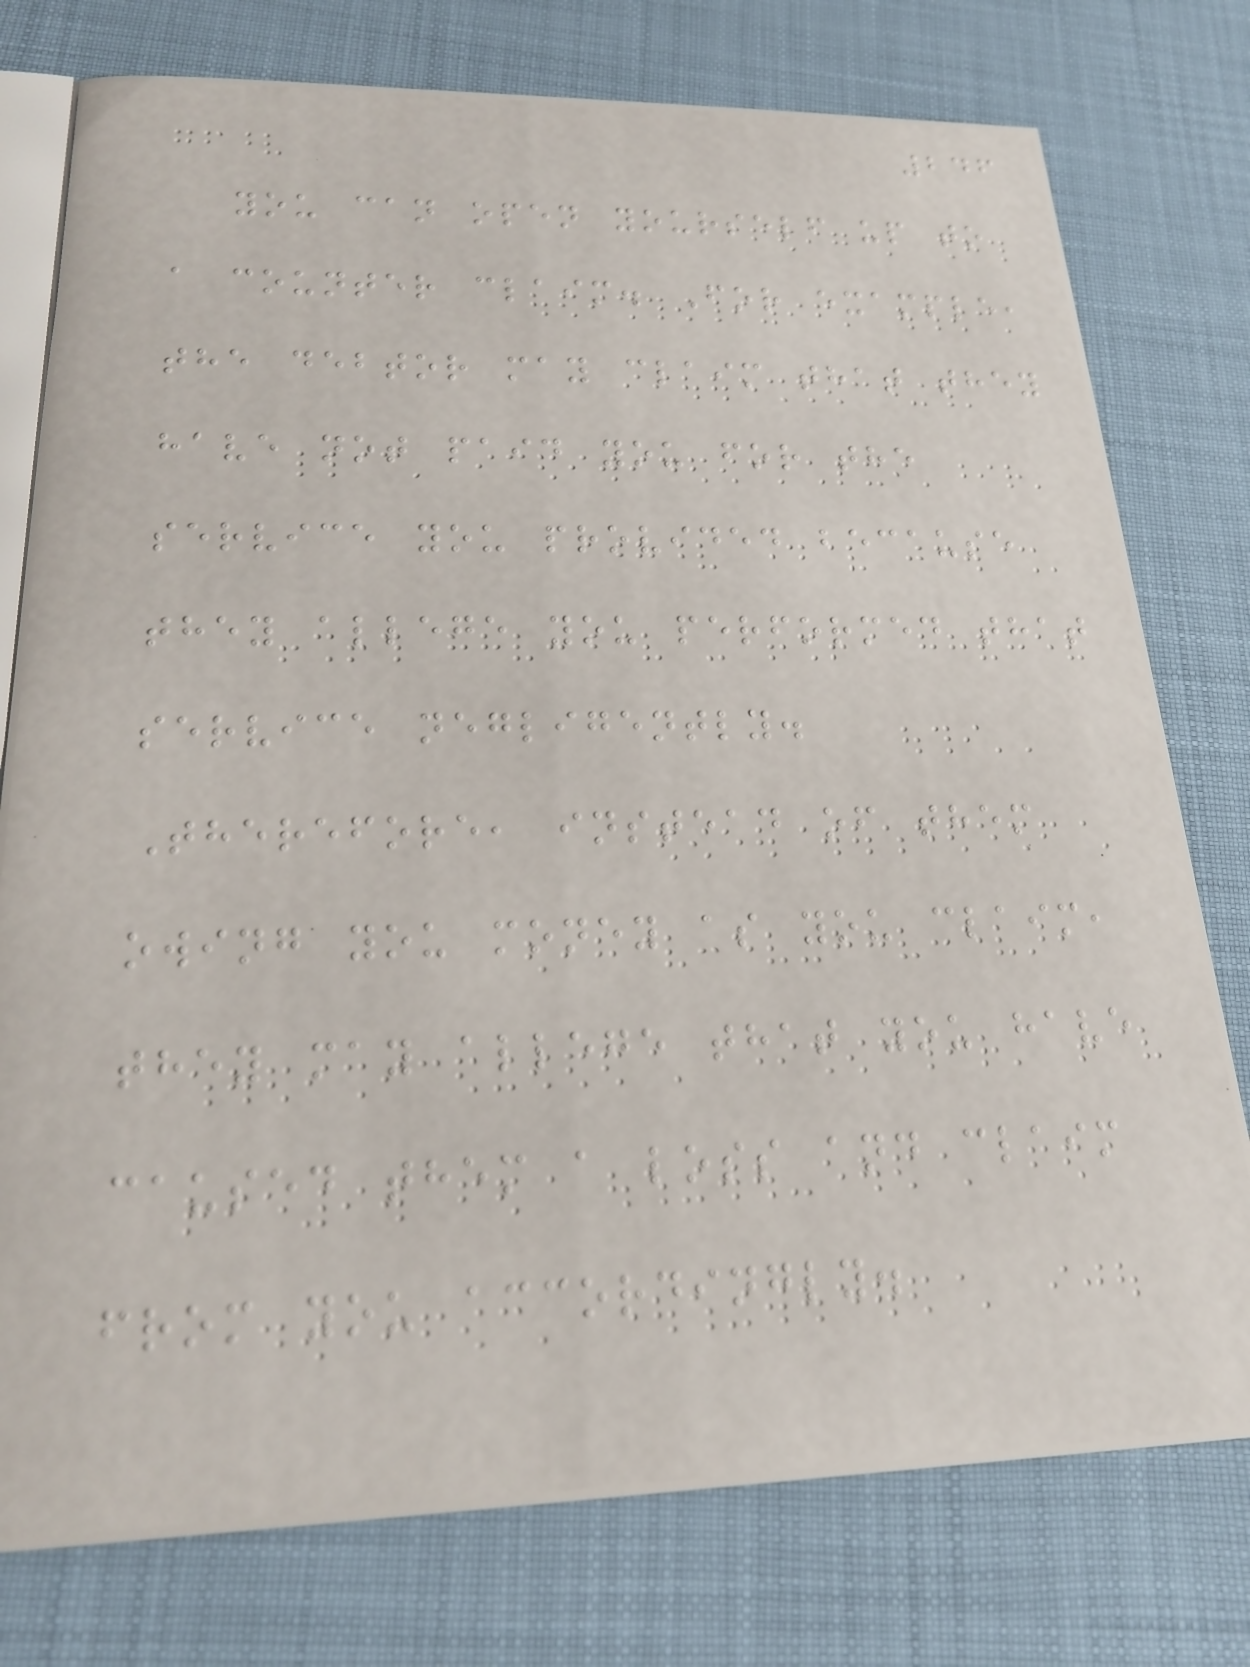246
you can open yourself up to
a counter claim. For example,
the debtor may claim that they
have not paid you for the
service you provided because
they allege you performed that
service negligently.
Therefore, instead of them
owing you money as you claim,
they may allege that you have
caused them a loss and claim
from you accordingly.
